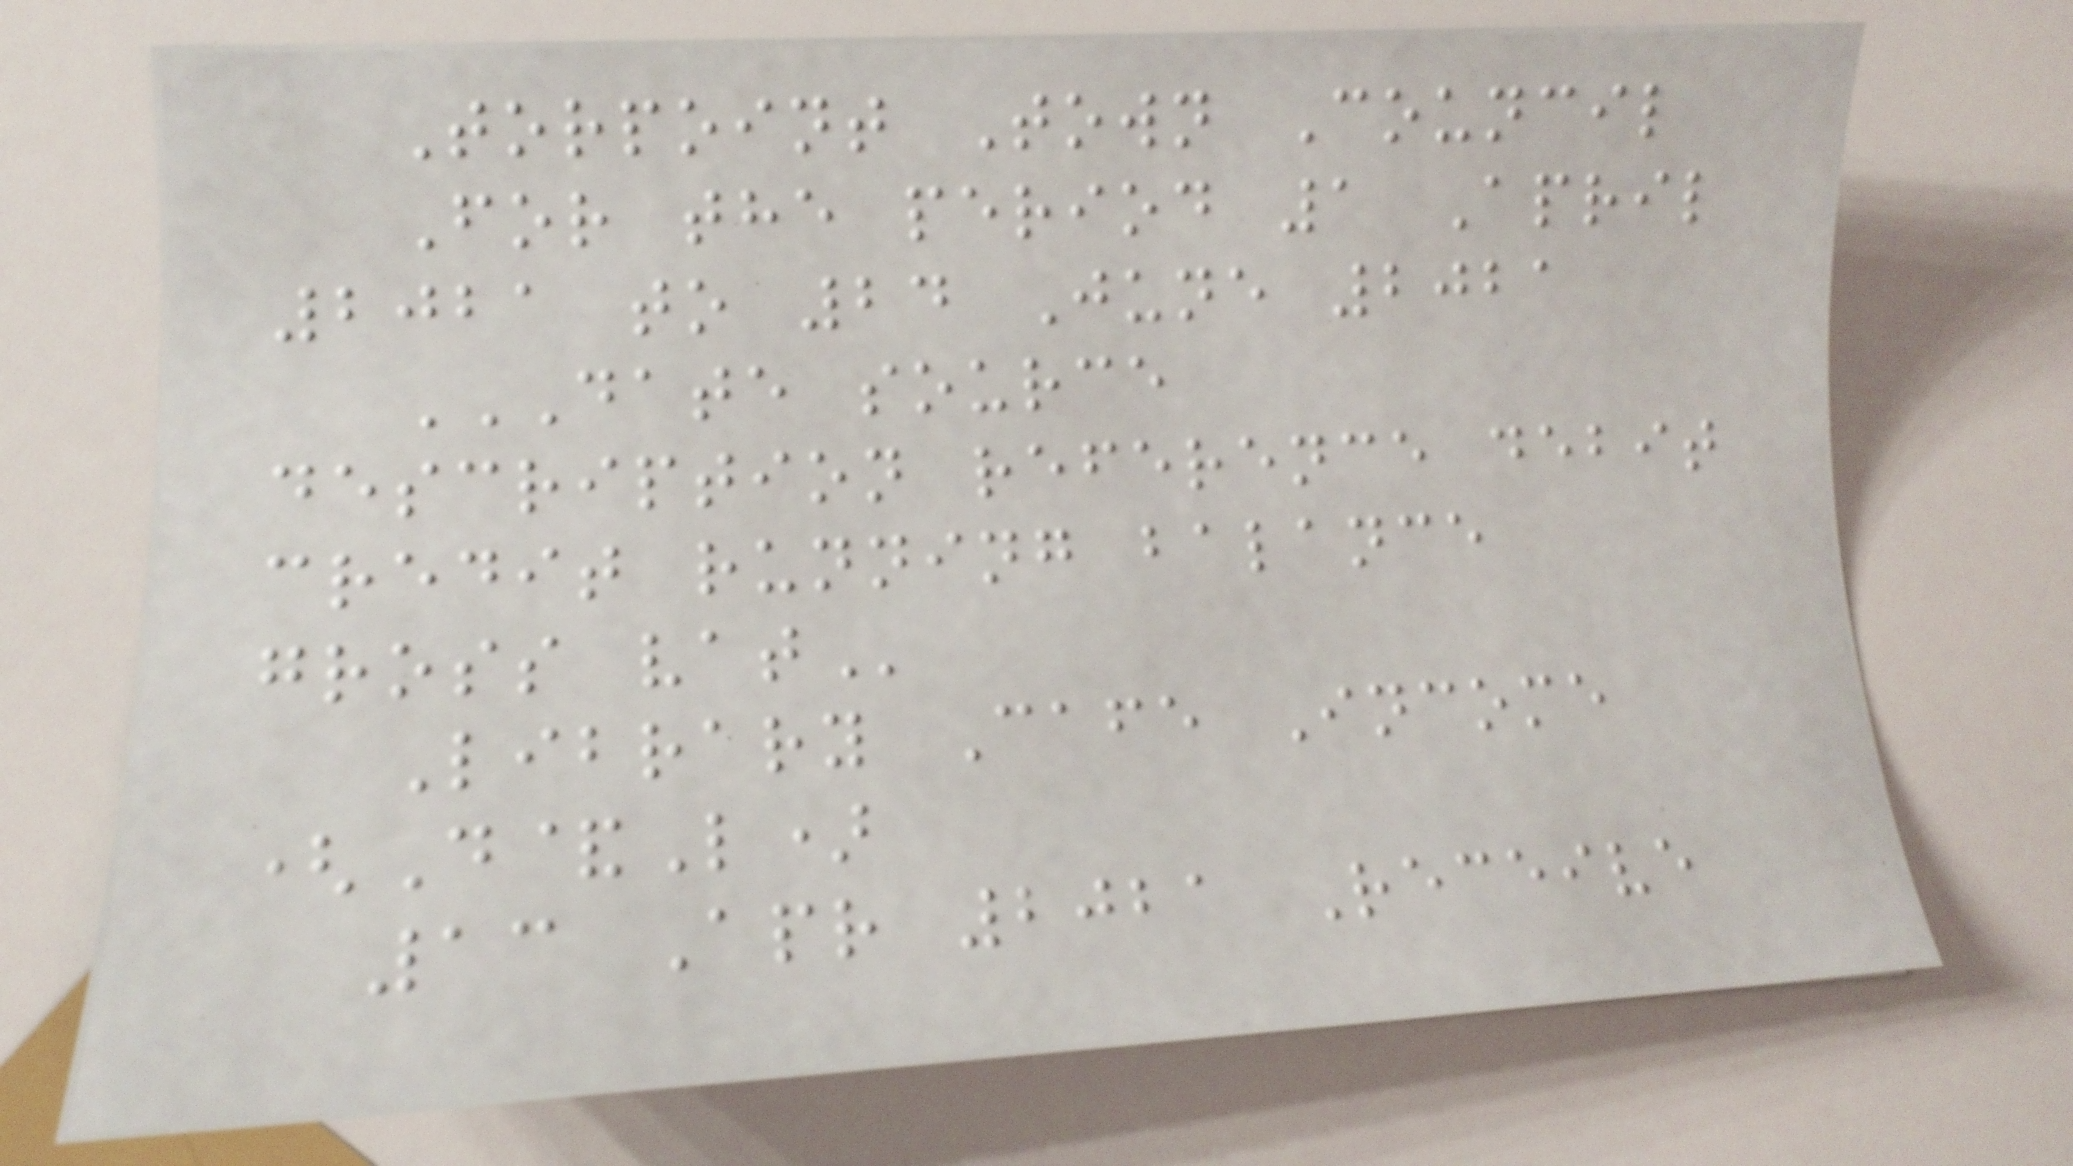Torpoint Town Council
For the period 1 April
2021 to 24 June 2021
DATE SOURCE
DESCRIPTION REFERENCE DEBIT
CREDIT RUNNING BALANCE
GROSS VAT
Library Cafe Income
(D&L)
13 Apr 2021 Receive
